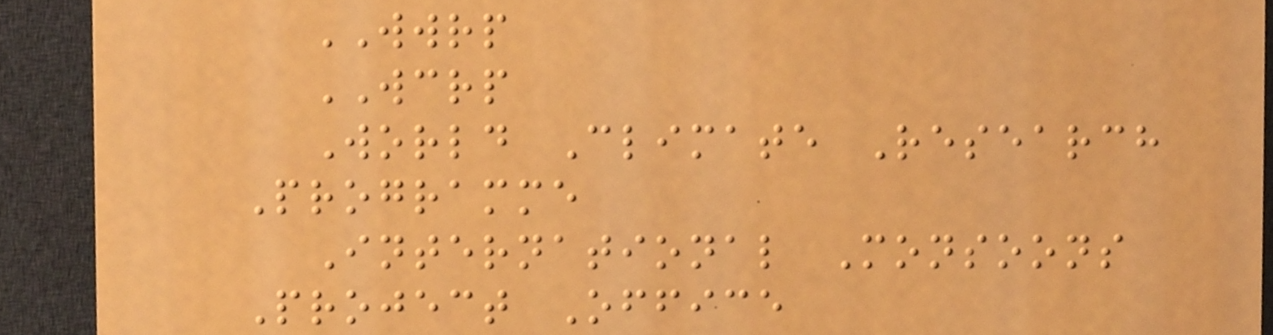WWRP
WCRP
World Climate Research
Programme
International Monsoons
Project Office
